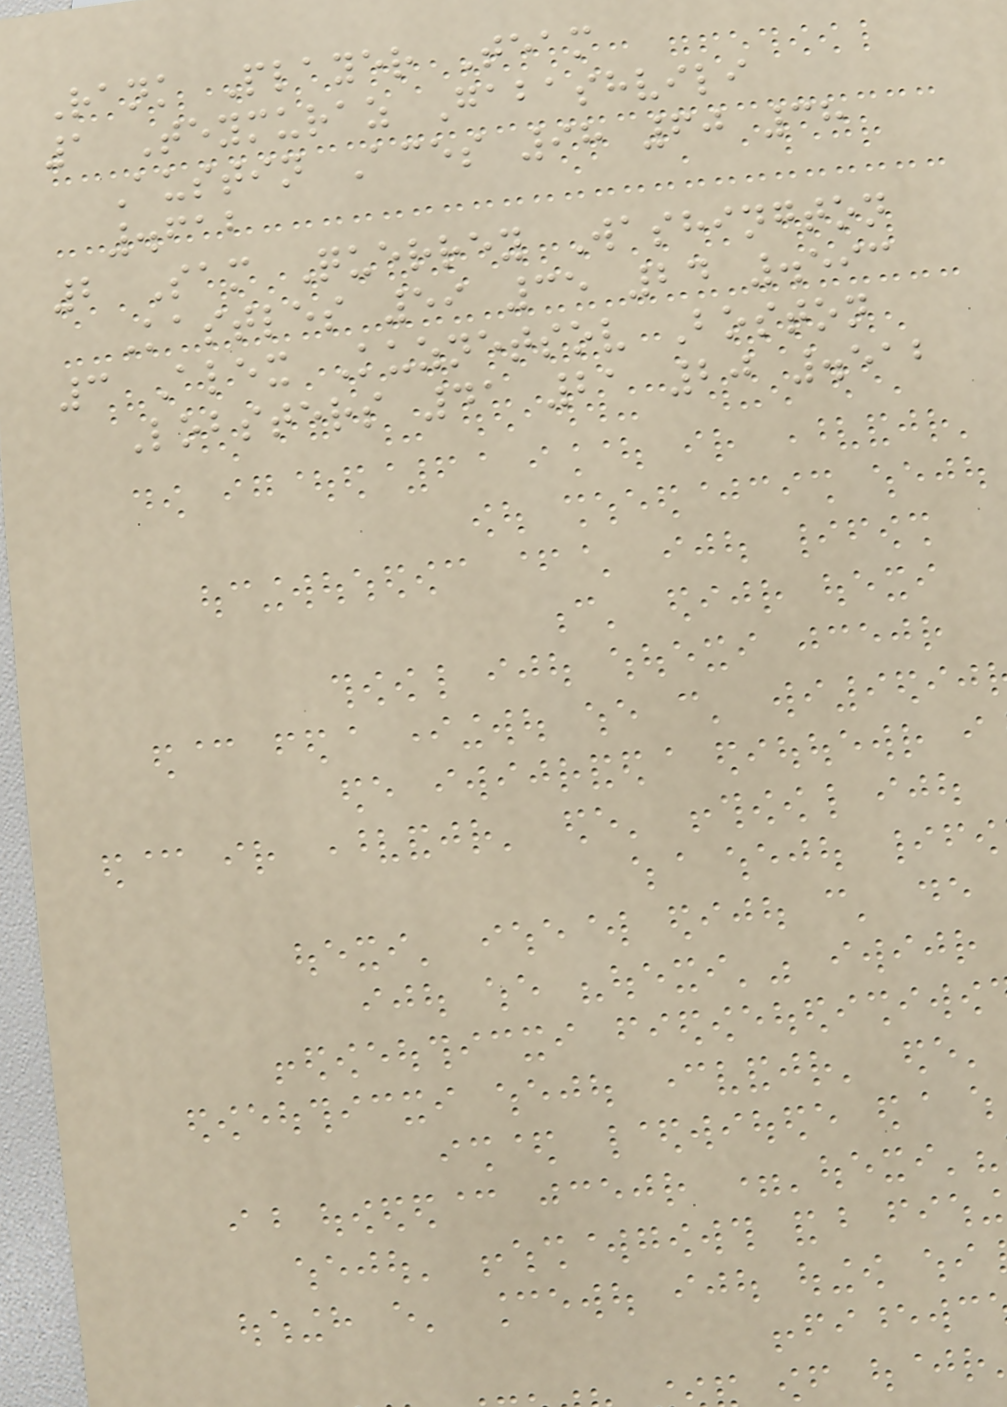Rank Player Team
1 Teymuraz Gabashvili
Austin Aces 98 60 38
.612
2 Sam Querrey Washington
Kastles 59 35 24 .593
3 Alex Kuznetsov Boston
Lobsters 41 21 20 .512
